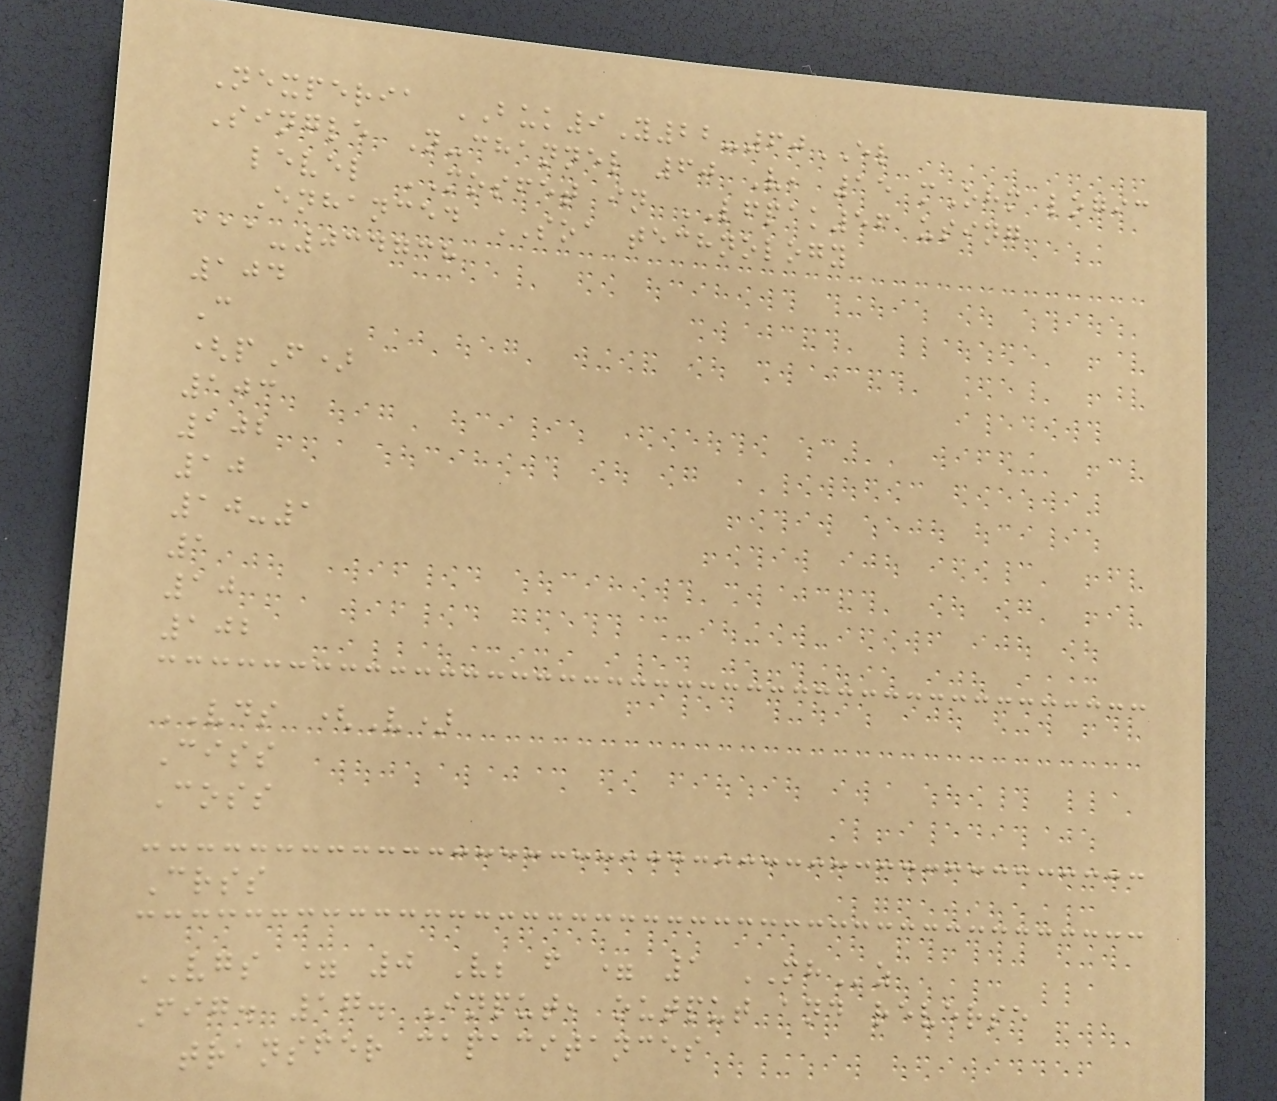Nexperia BUK9Y22-60EL
Single N-channel 60 V, 15 mOhm logic
level MOSFET in LFPAK56 using
Enhanced SOA technology
aaa-034738
104
C
(pF)
103
102
10
10-1
1
10
102
VDS (V)
Ciss
Coss
Crss
VGS = 0 V; f = 1 MHz
Fig. 17. Input, output and reverse
transfer capacitances
